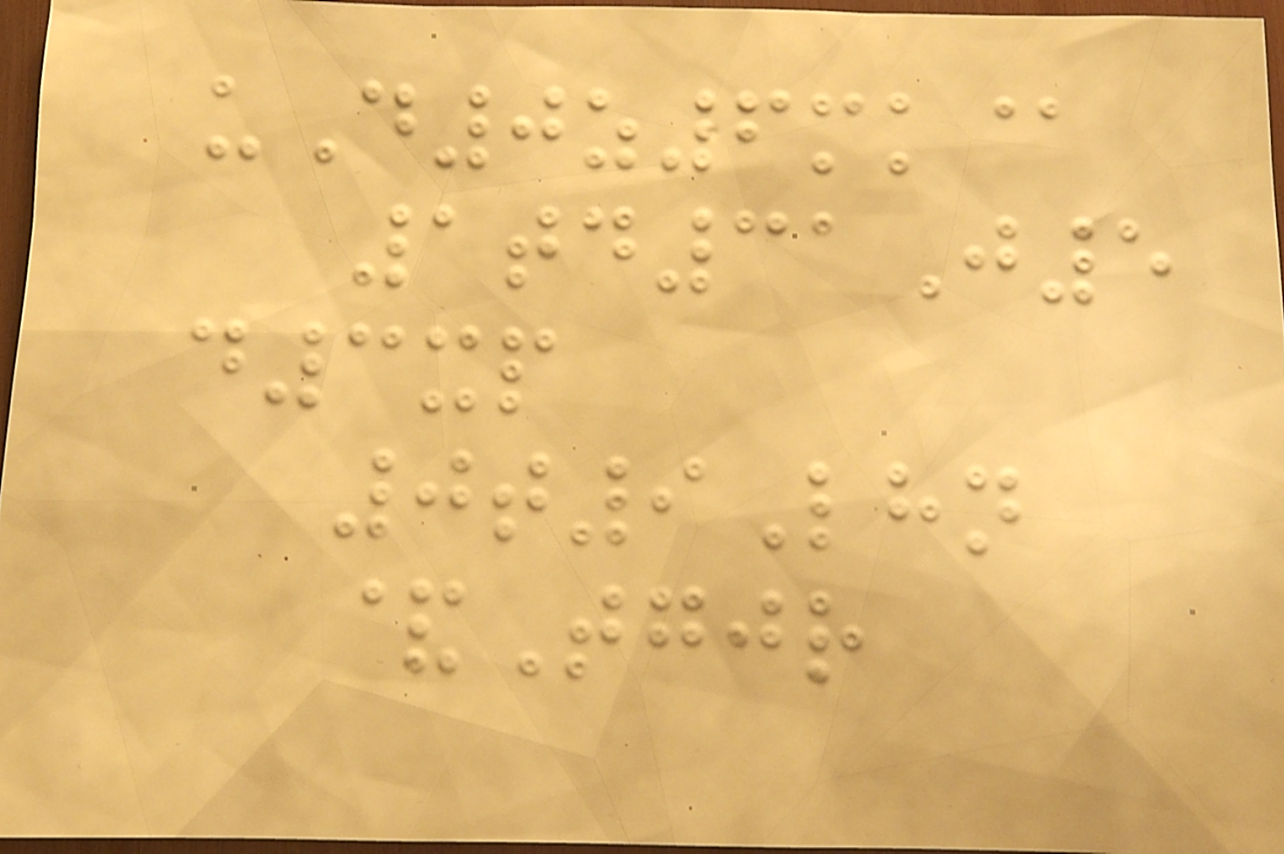uD0z6mk@
1td31J5
d3xp
0t9Lhn
&Tgjr
